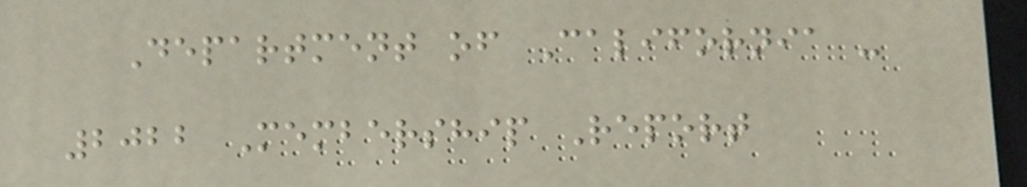Department of California -
2022 Membership Report
